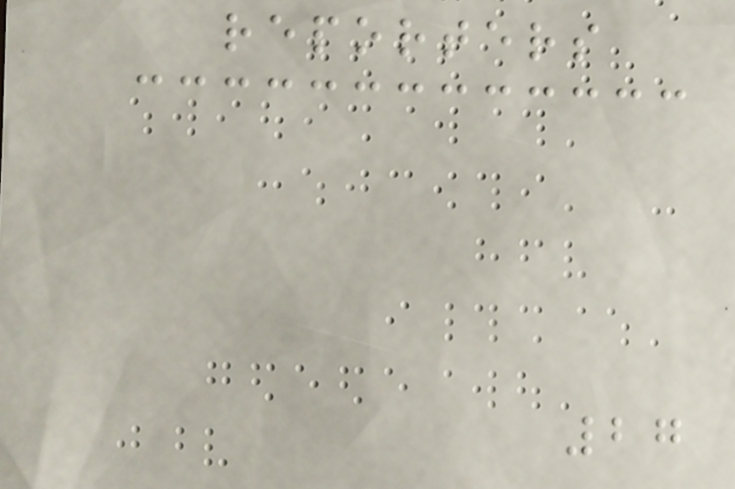reporters
27
